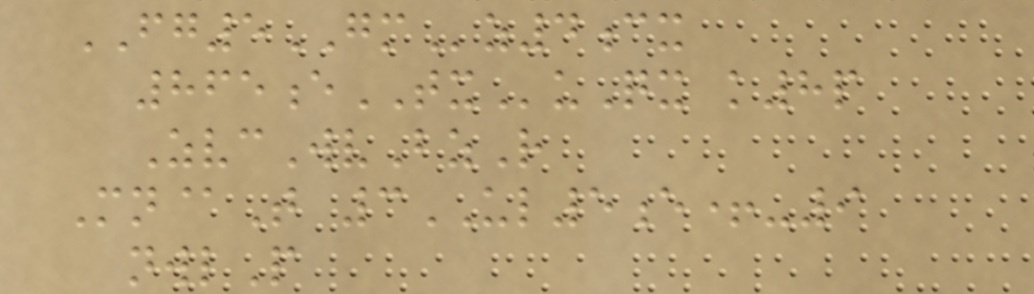FG5GMz4cx
865eTXuQx k8p
ZvcWvBzR
Mn@T 3UL5e+-9
nwlP
